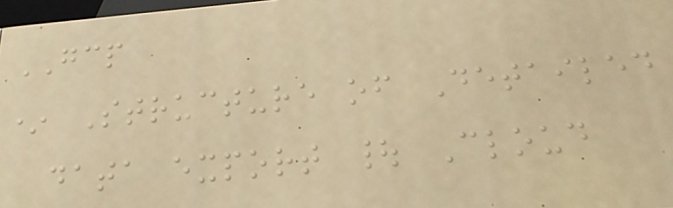GCP
* Structure of Detailed
data export | Cloud
